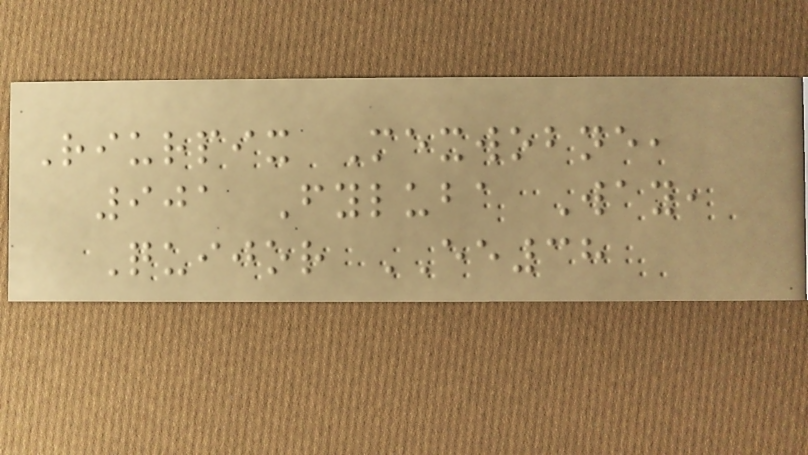Riurpix Mexwobne,
901 Fyluba Way,
Quijor EE38
